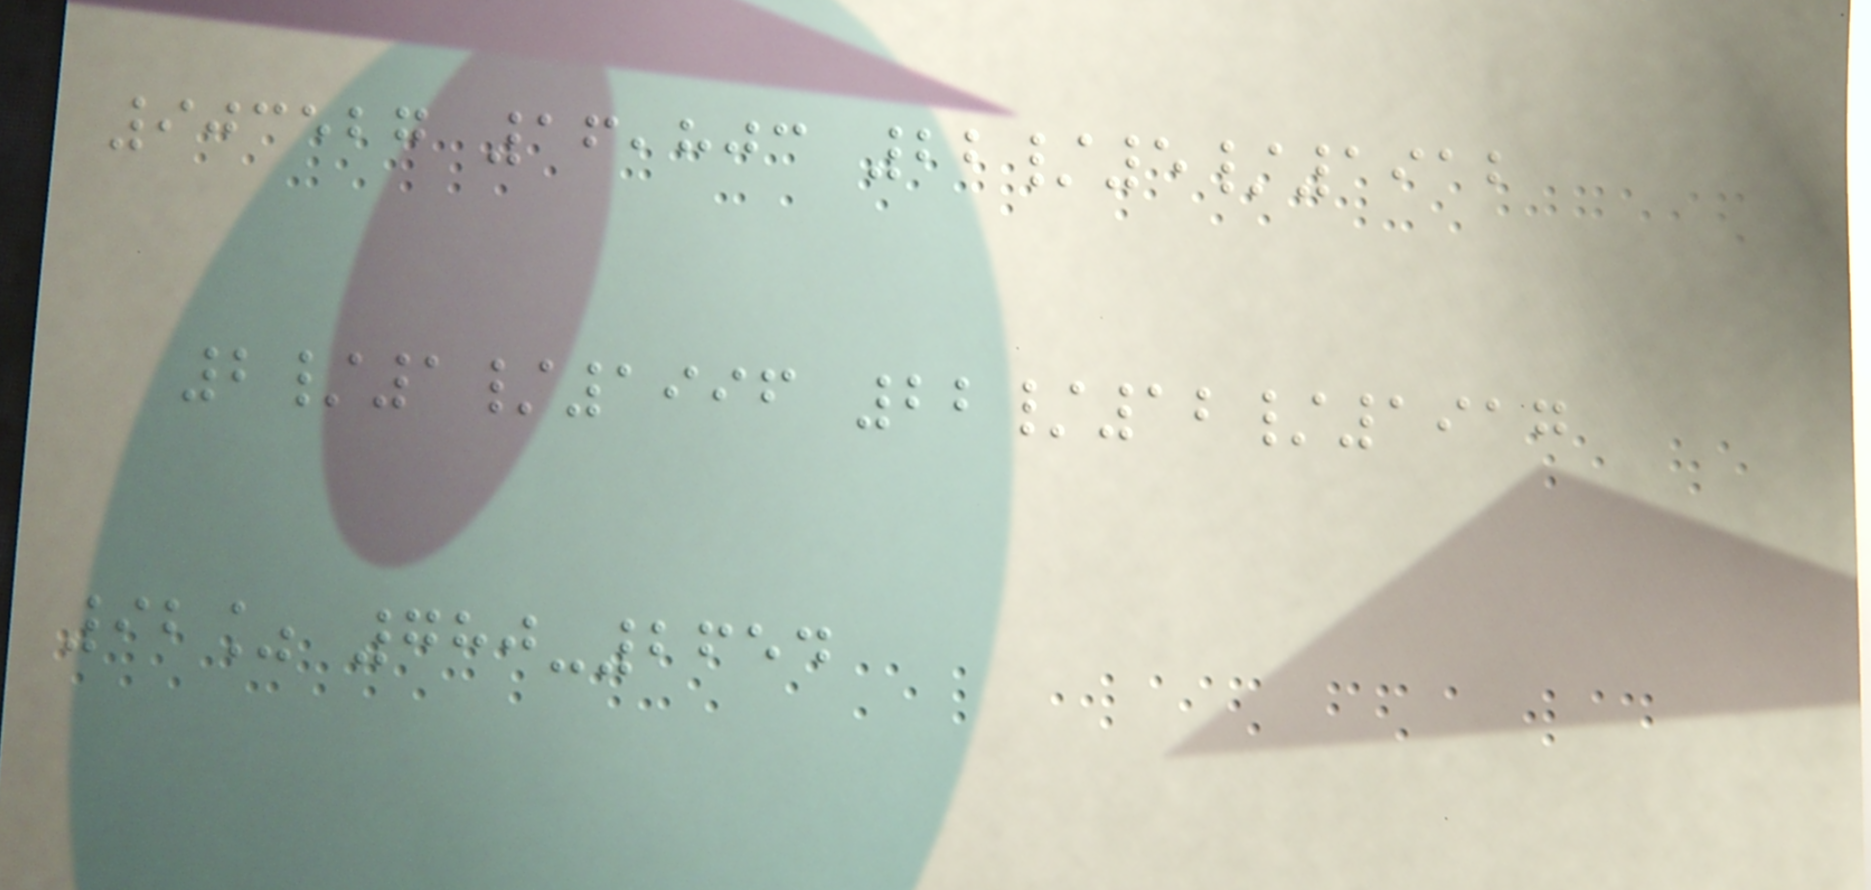903527 16,803 22/5/1912
2/1/1996 22/12/1917
92% 780-2654
